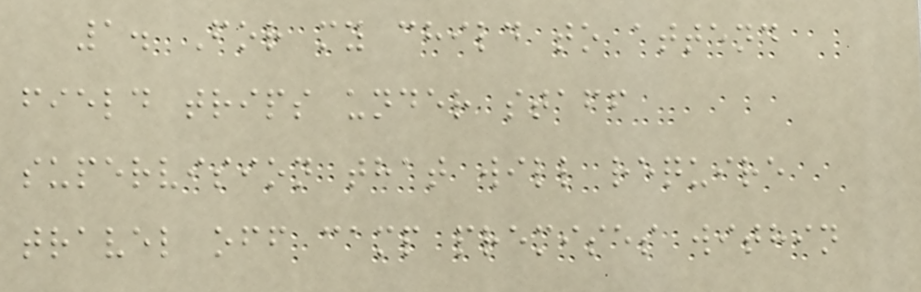1. For my child to attend
field trips under staff
supervision that will require
travel off camp premises within
